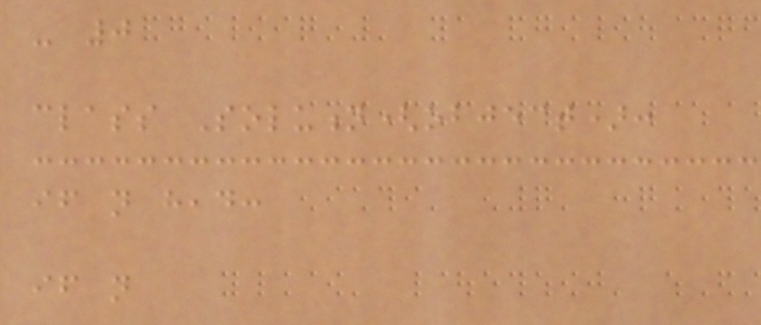- 0
class Solution(object):
if not head:
if not
